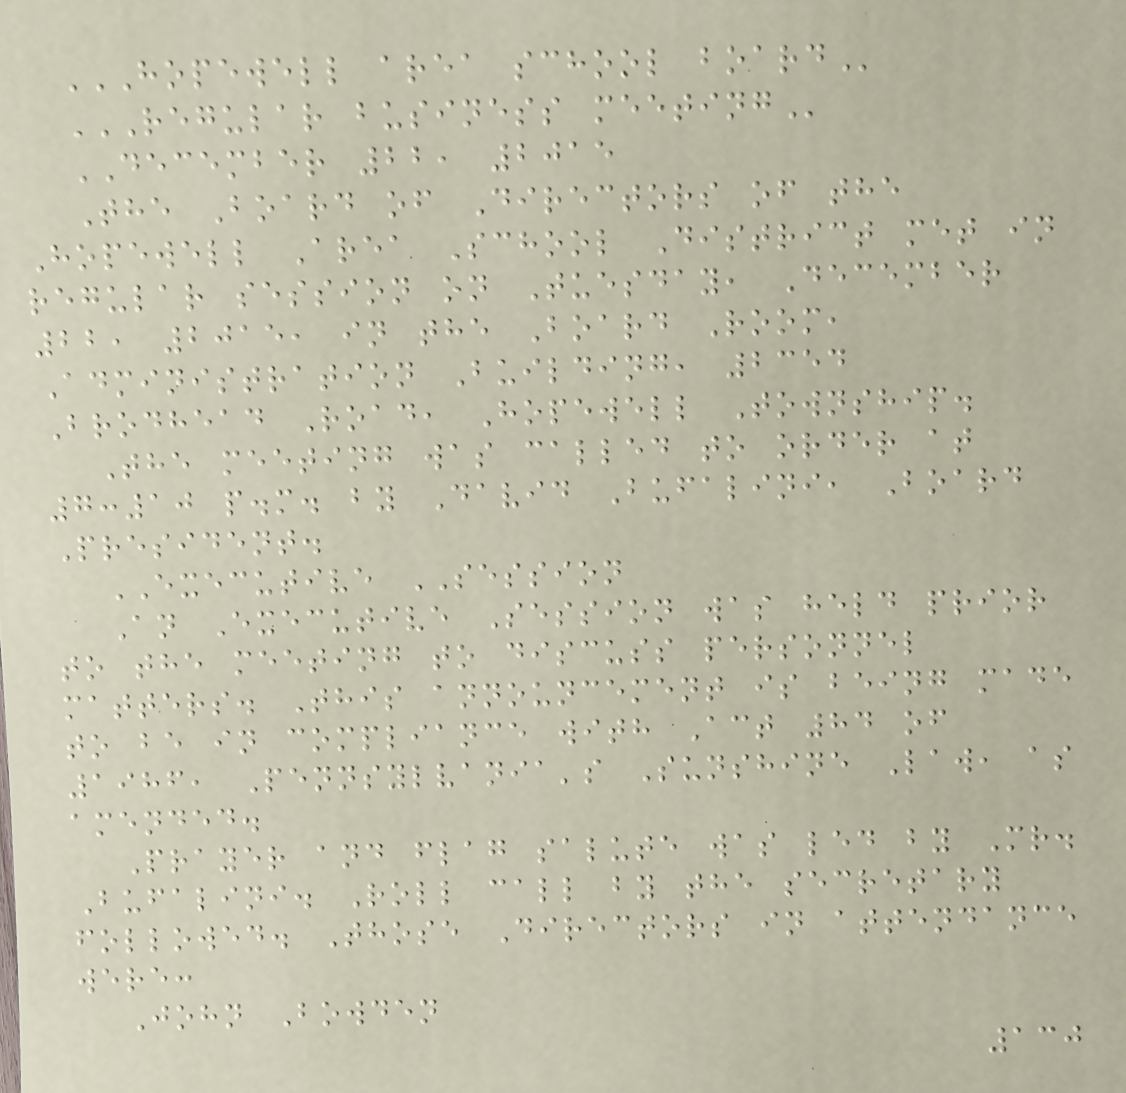HOPEWELL AREA SCHOOL BOARD
REGULAR BUSINESS MEETING
DECEMBER 22, 2015
The Board of Directors of the
Hopewell Area School District met in
regular session on Tuesday, December
22, 2015, in the Board Room,
Administration Building, 2354
Brodhead Road, Hopewell Township.
The meeting was called to order at
7:10 p.m. by David Bufalini, Board
President.
EXECUTIVE SESSION
An Executive Session was held prior
to the meeting to discuss personnel
matters. This announcement is being made
to be in compliance with Act 84 of
1986, Pennsylvania's Sunshine Law, as
amended.
Prayer and flag salute was led by Mr.
Bufalini. Roll call by the secretary
followed. Those Directors in attendance
were:
John Bowden
130
